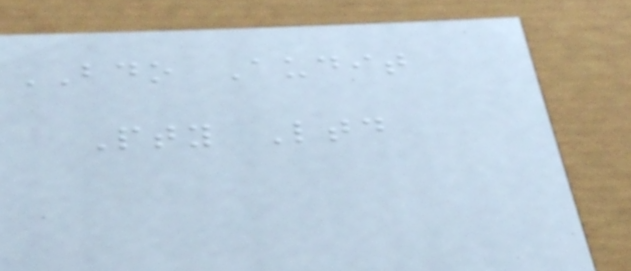BDO Audit
Pty Ltd
